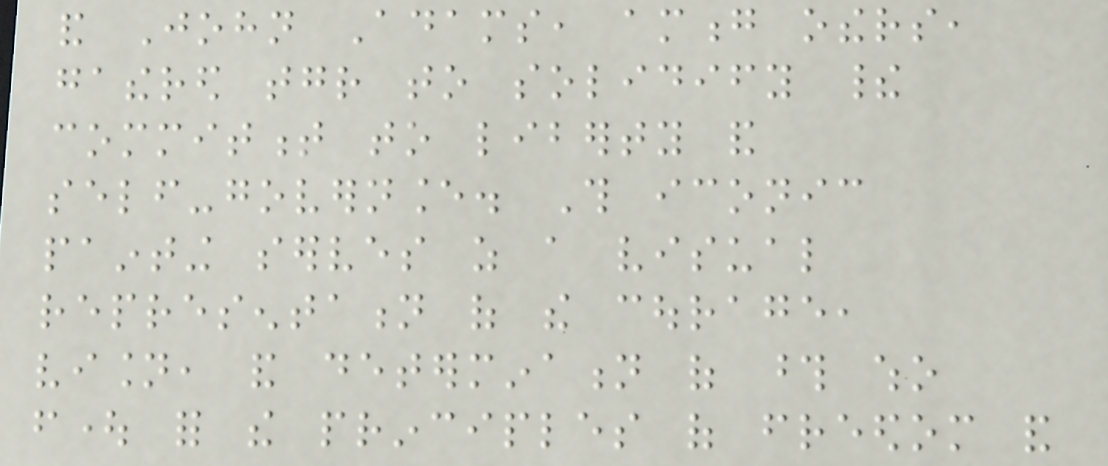and John Adams, among others,
gathered together to solidify their
commitment to liberty and
self-governance. This iconic
painting serves as a visual
representation of the courage,
vision, and determination of those who
fought for the principles of freedom and
